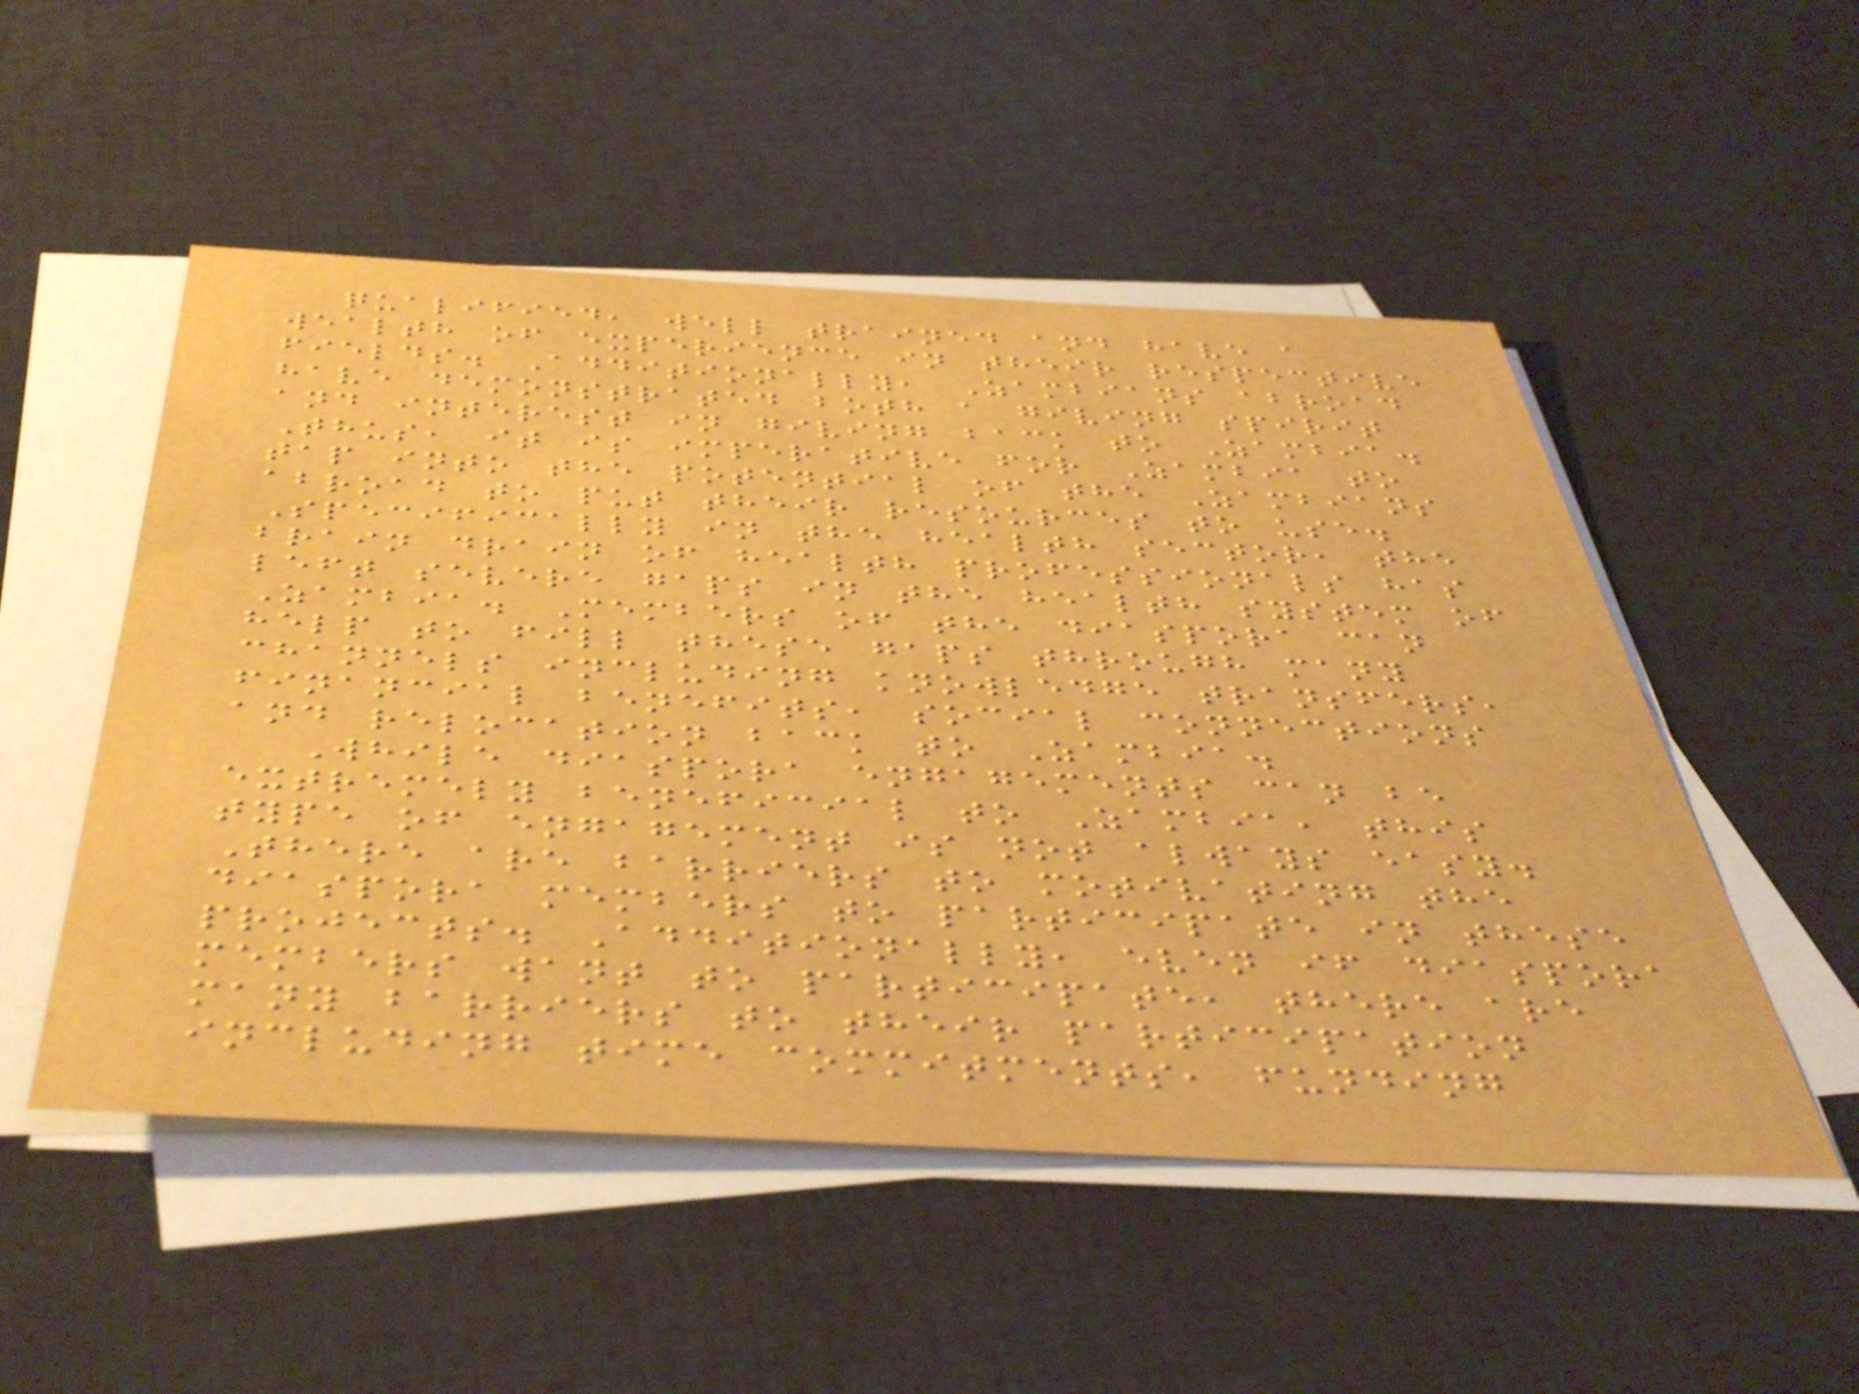qualified, well trained and have a
wealth of experience in their respective
fields. Additionally, Zambians abroad
have demonstrated both a giving spirit
and interest in giving back to Zambia.
Thus, it is imperative for Zambia to
tap into the potential of the Zambians
abroad to put their resources to use.
Specifically in the health sector, the
brain drain of health professionals has
left severe gaps in the health system of
Zambia. Members of the diaspora can
help to fill these gaps through many
channels including knowledge transfers,
financial benefits, social connections
and relocation back to Zambia.
While diaspora engagements can be
extremely beneficial to Zambia, this
type of engagement is not always easy.
There are barriers to motivating the
diaspora members to participate in these
projects. Additionally, even if diaspora
members want to participate, there are
many barriers to their participation
including time commitments, funding
